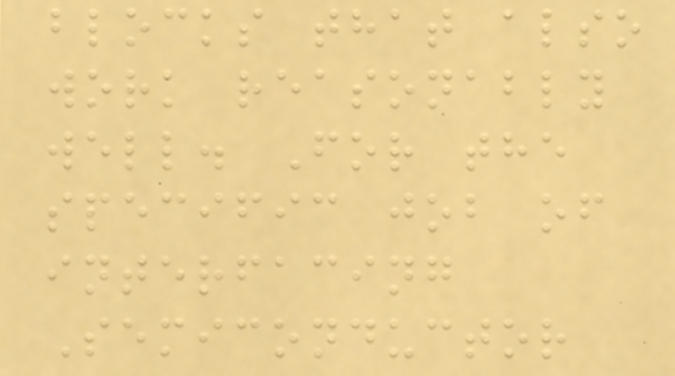blocks that also
work reasonably
well. For the
specific job of
interfacing
Semiconductor
